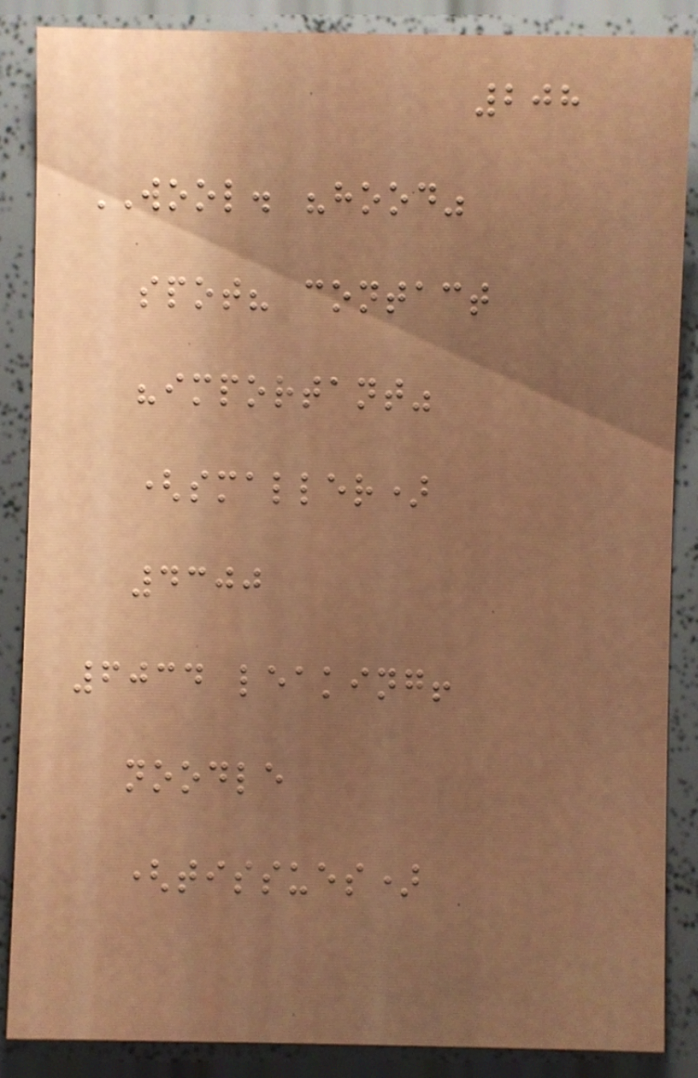208
WOOL. "hood"
spot? contact
"important"
(smaller)
4300
6034 leaking!
noodle
(tissues)
